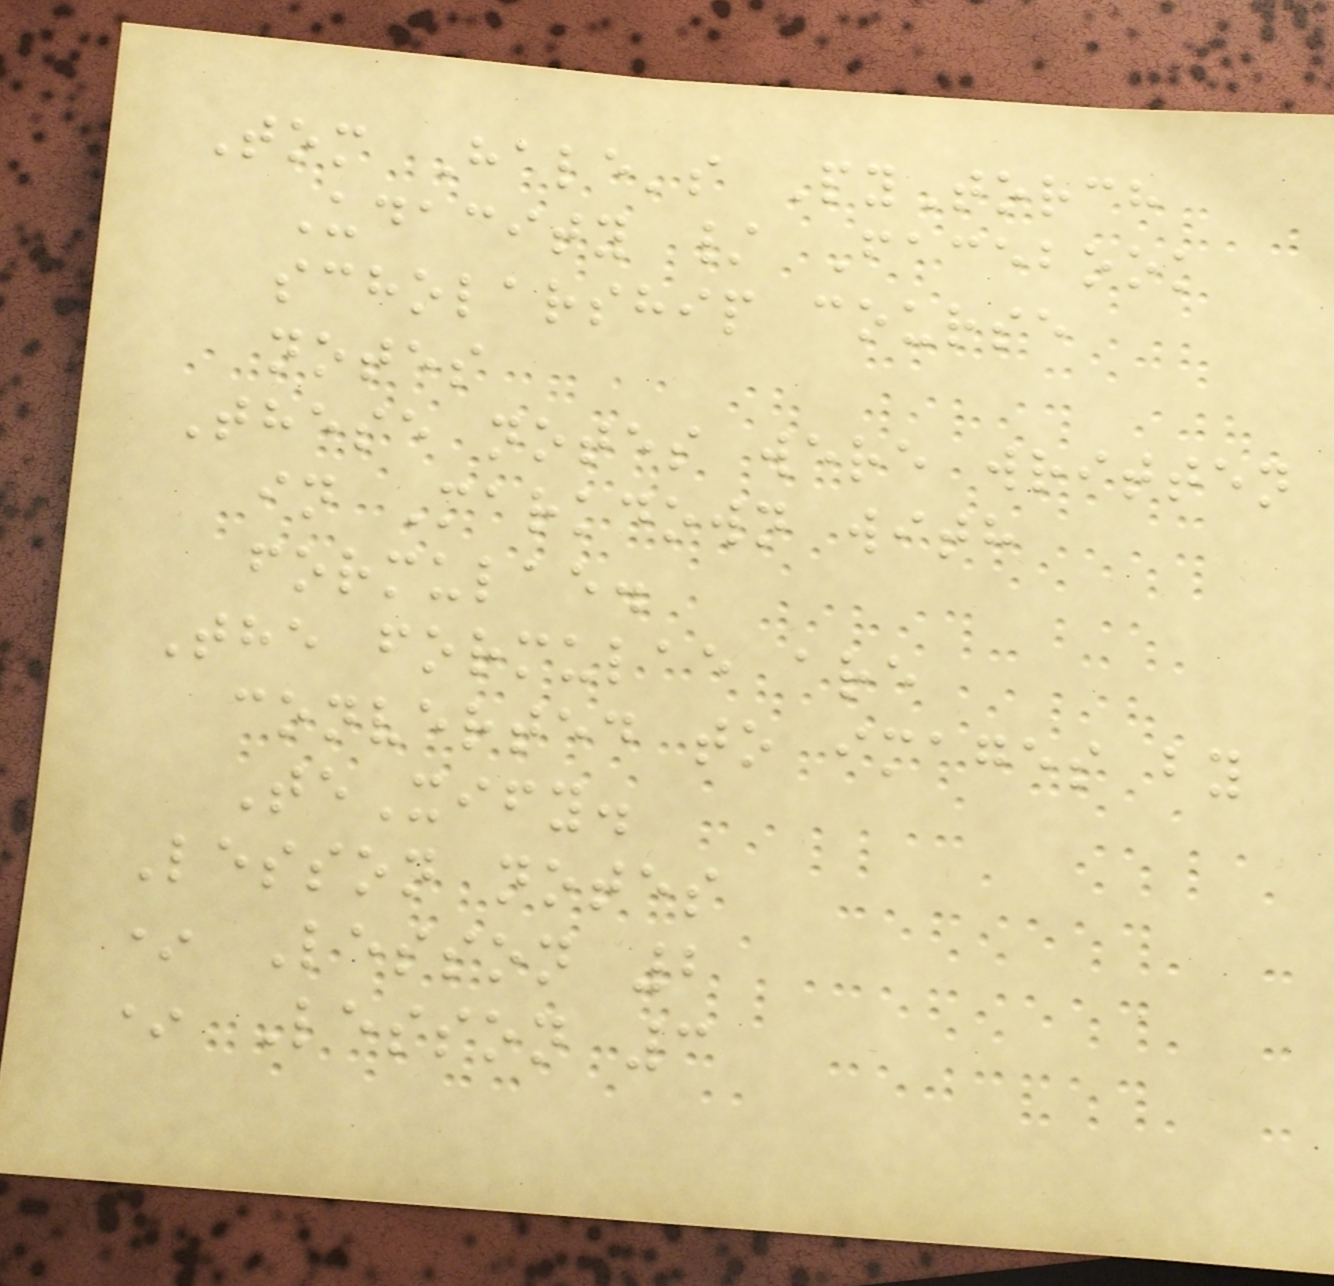Tom Hale's PyTorch
Udacity / Facebook
scholarship course
notes
These notes were written
in Markdown with
formulae.
The formulae are
converted to images by
TeXify.
Lesson notes
* Lesson 2
* Lesson 3
